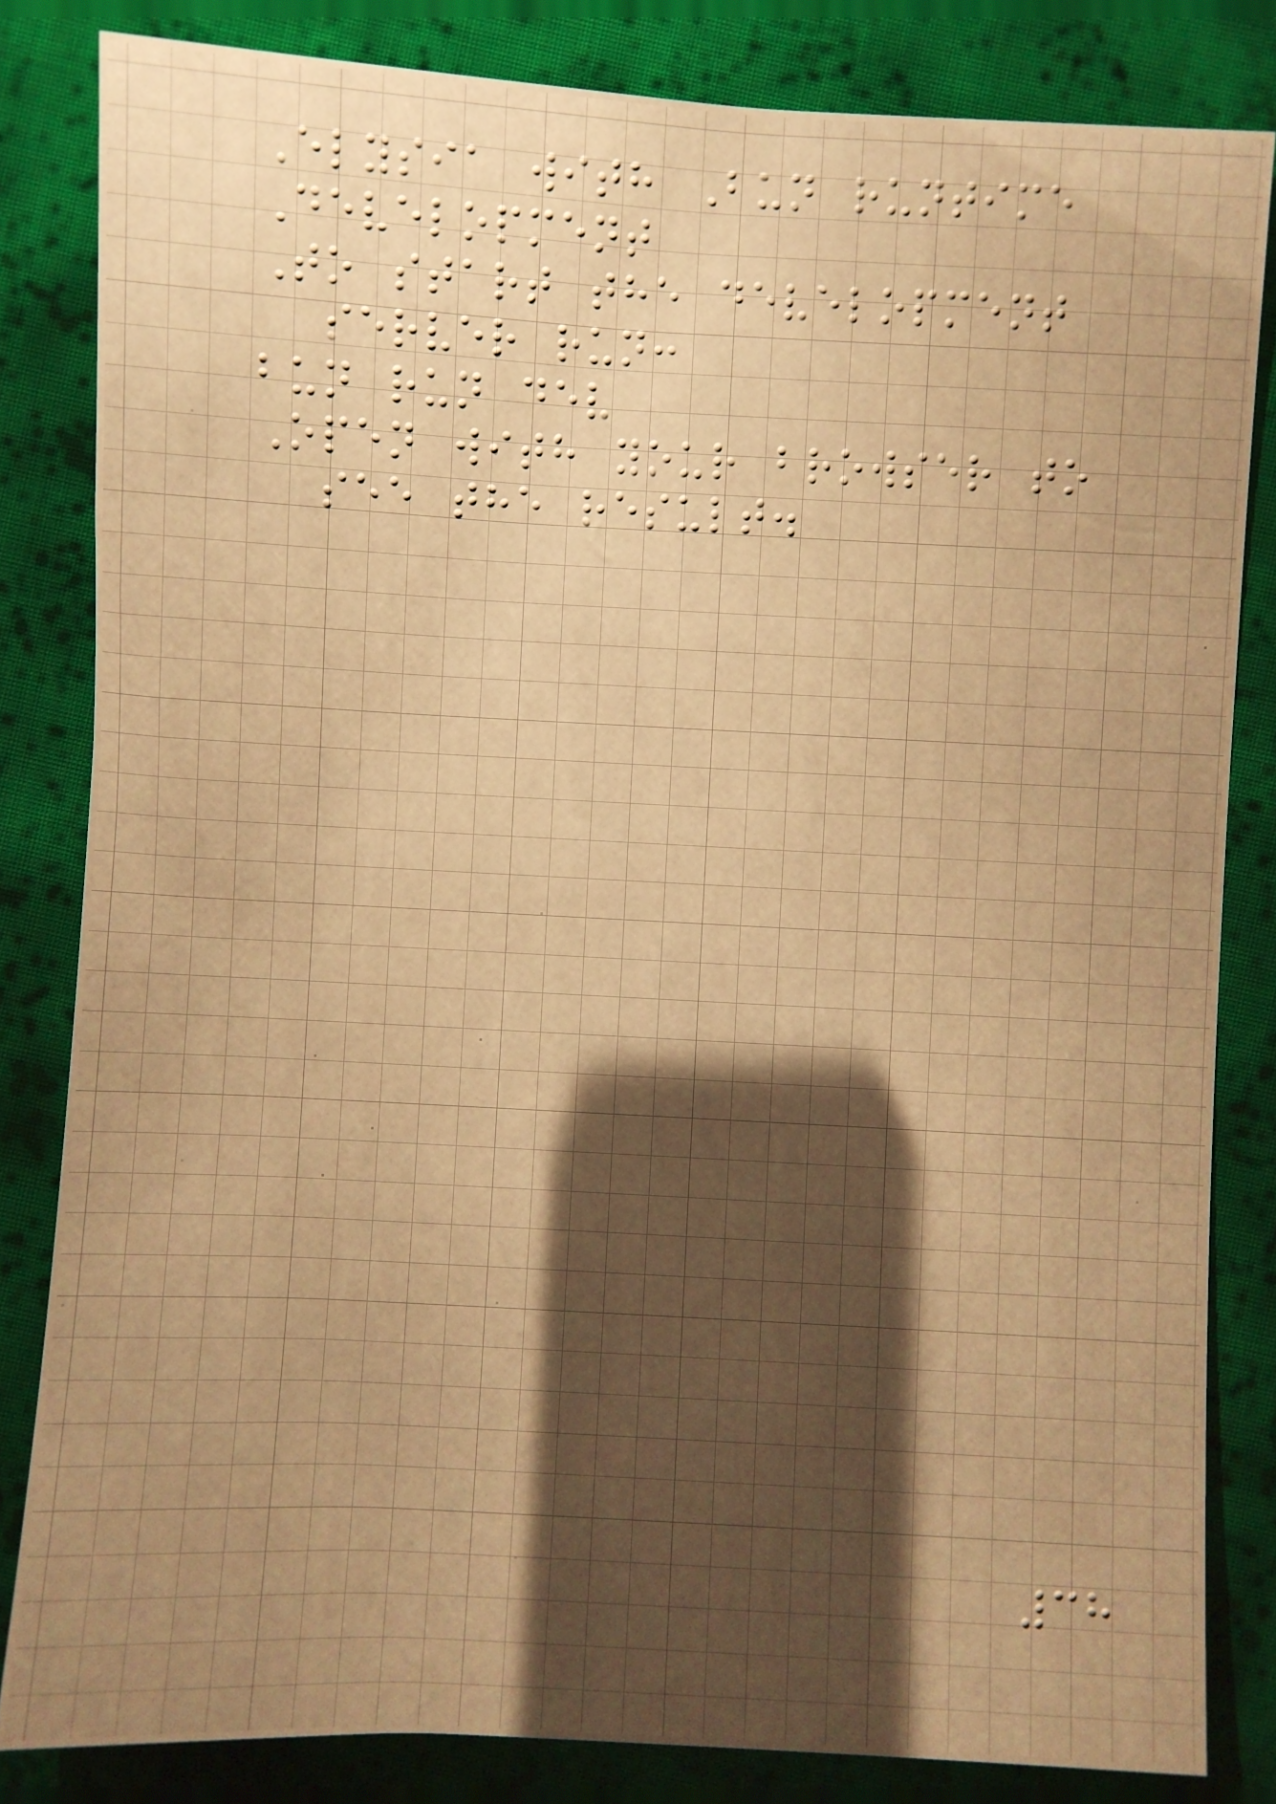Elysia with Bun runtime
Development
To start the development
server run:
bun run dev
Open with your browser to
see the result.
38
